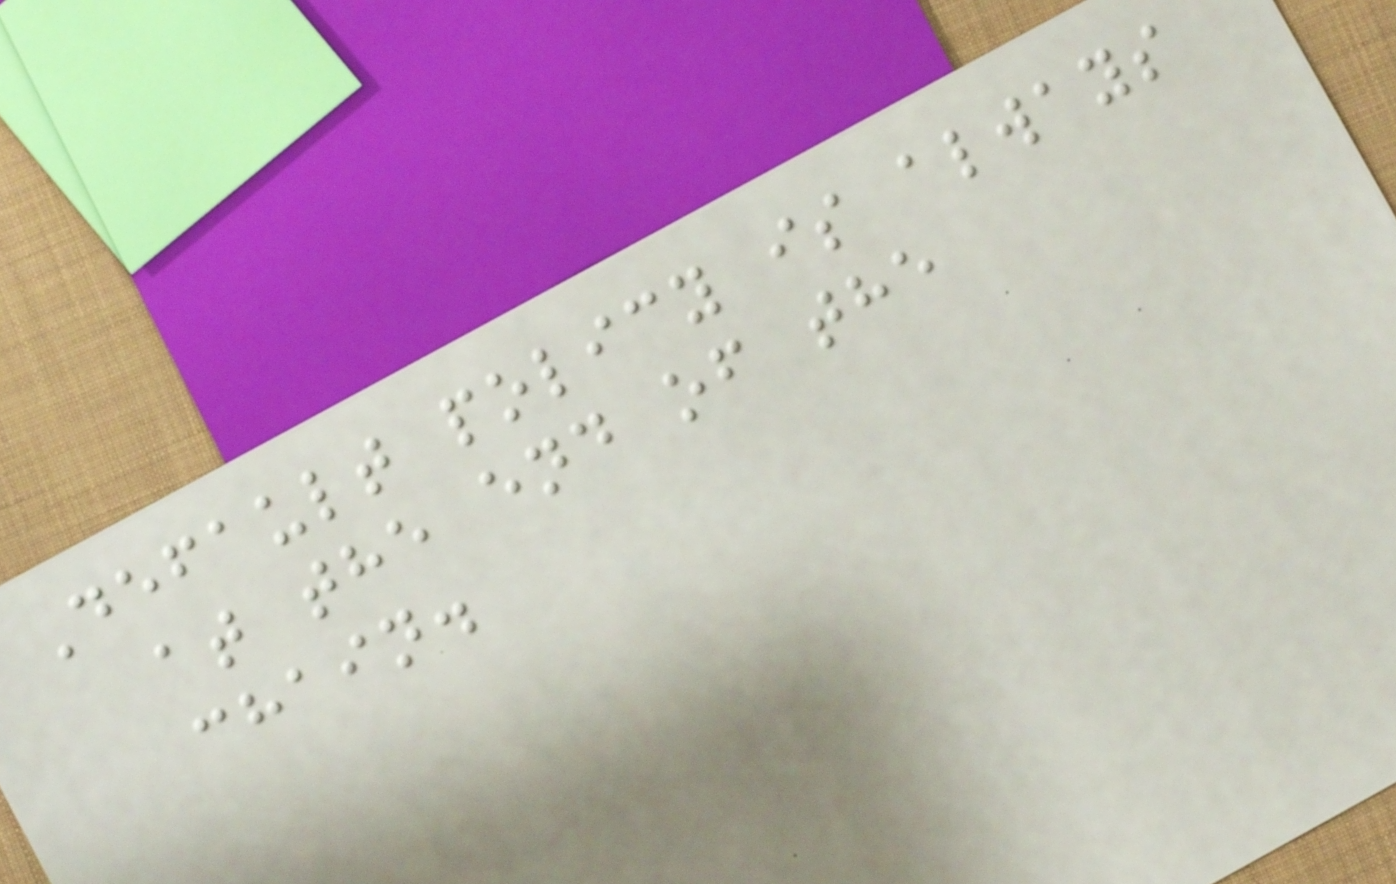Default policy is always
at the end of the
chain.
